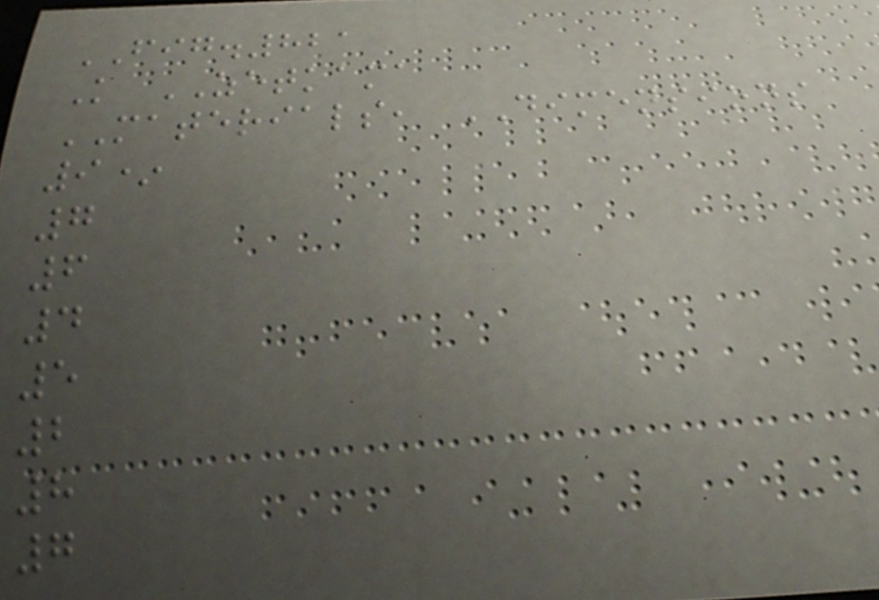FIG.821
K ZETKAMA
MATERIALS, DIMENSIONS
9*
7
6
4
5
2
8
7
